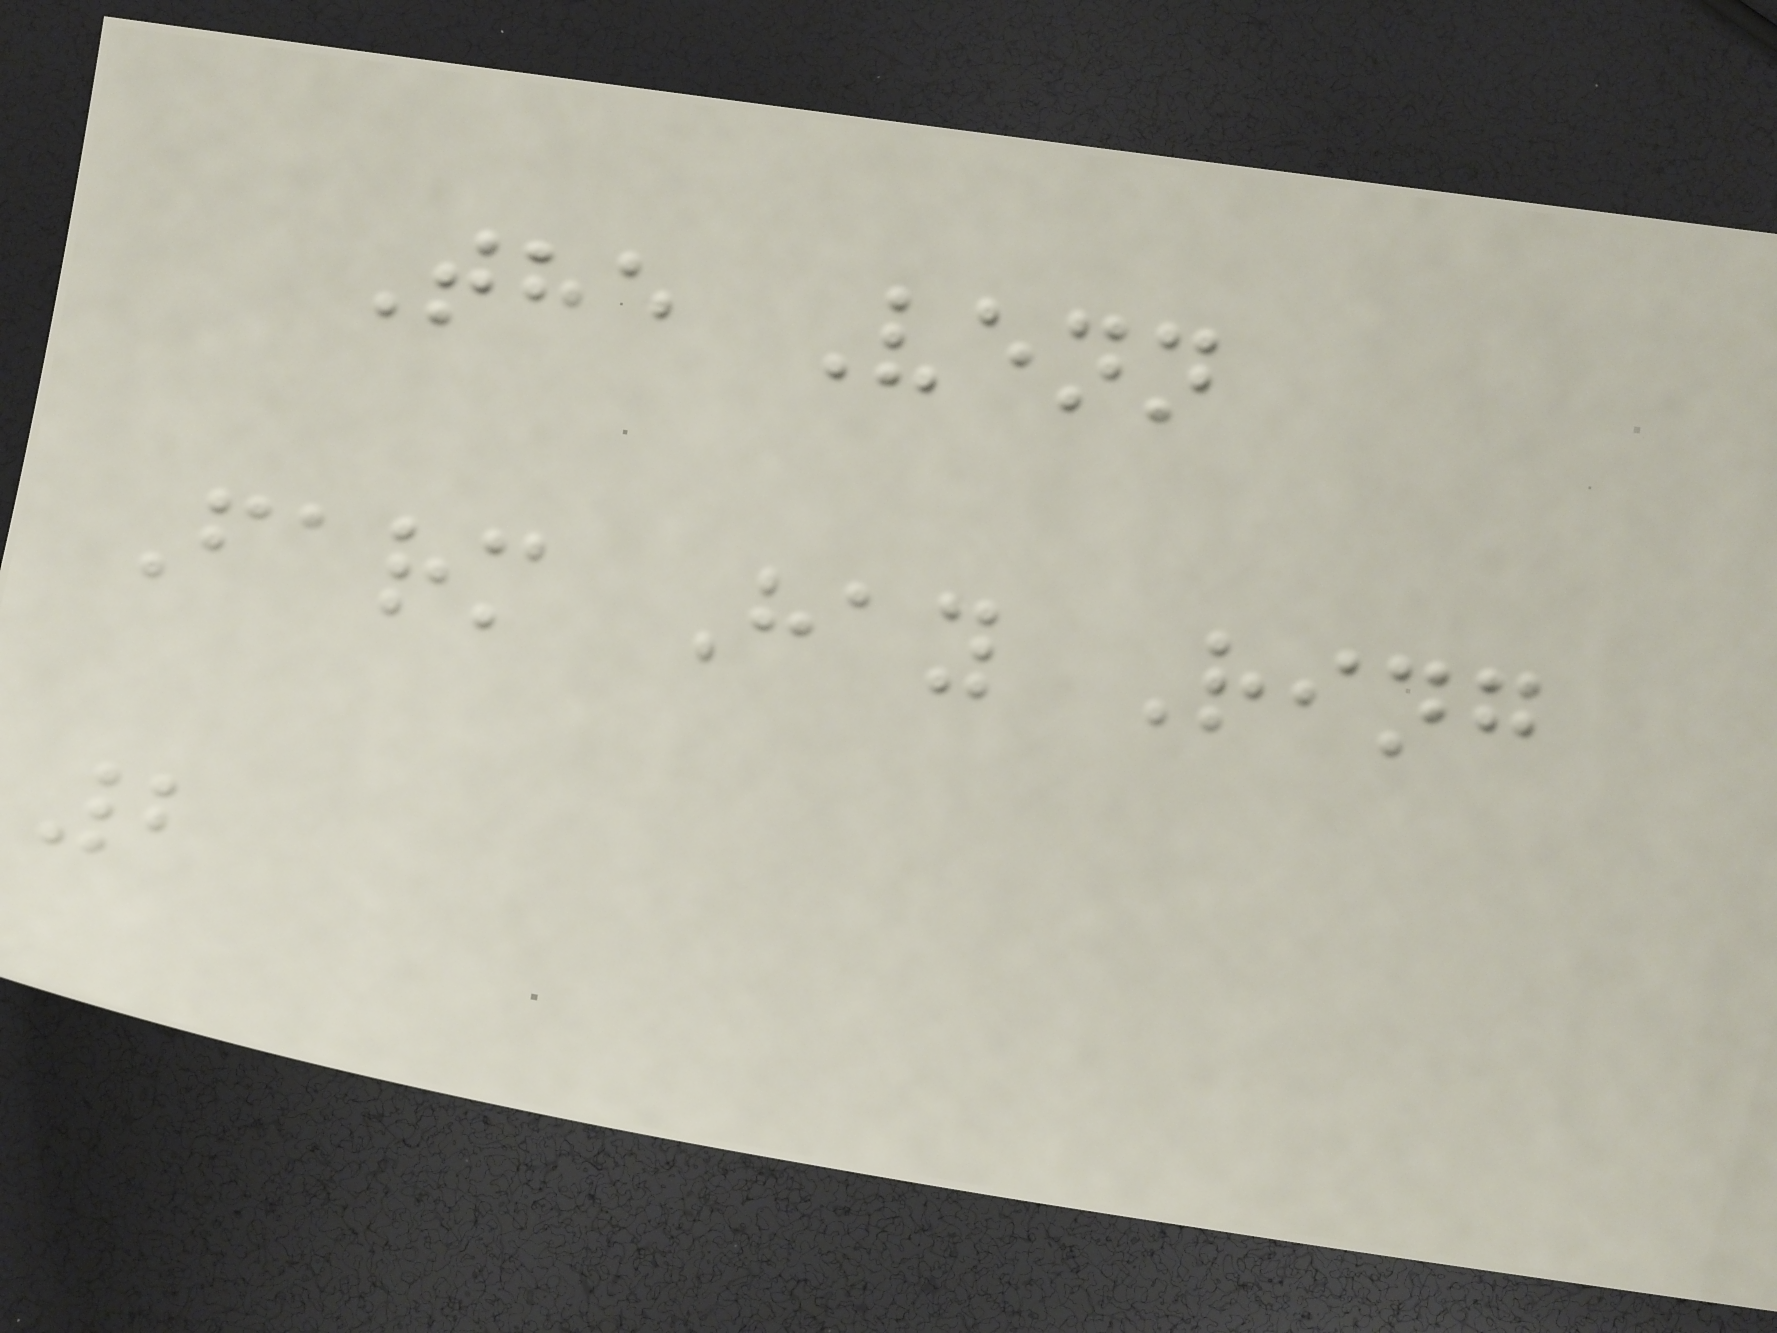The Venn
Farm Hay Ring
2
